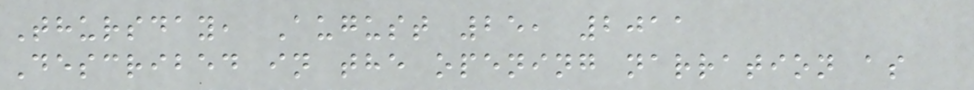Thursday, August 25, 2011
Described in the opening narration as
